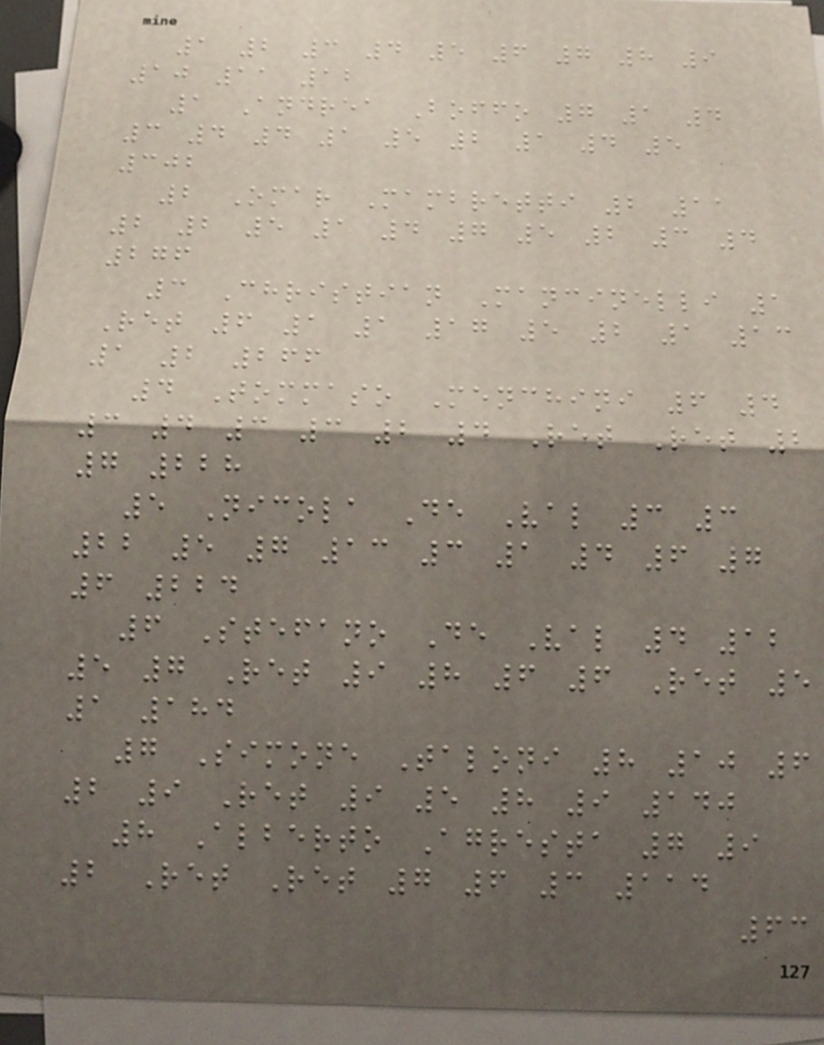1 2 3 4 5 6 7 8 9
10 11 12
1 Andrea Boffo 7 1 4
3 4 4 1 5 2 1 4 5
302
2 Omar Mambretti 2 11
2 2 5 1 4 7 5 2 3 4
276
3 Christian Mancinelli 1
Ret 6 1 1 17 5 2 1 13
1 2 266
4 Tommaso Menchini 6 4
3 4 3 3 2 4 Ret Ret 2
7 228
5 Nicola De Val 3 3
22 5 7 13 3 1 4 6 7
6 224
6 Stefano De Val 4 12
5 7 Ret 9 8 6 6 Ret 5
1 184
7 Simone Taloni 8 10 6
2 9 Ret 9 5 8 9 140
8 Alberto Agresta 7 9
2 Ret Ret 7 6 3 114
63
